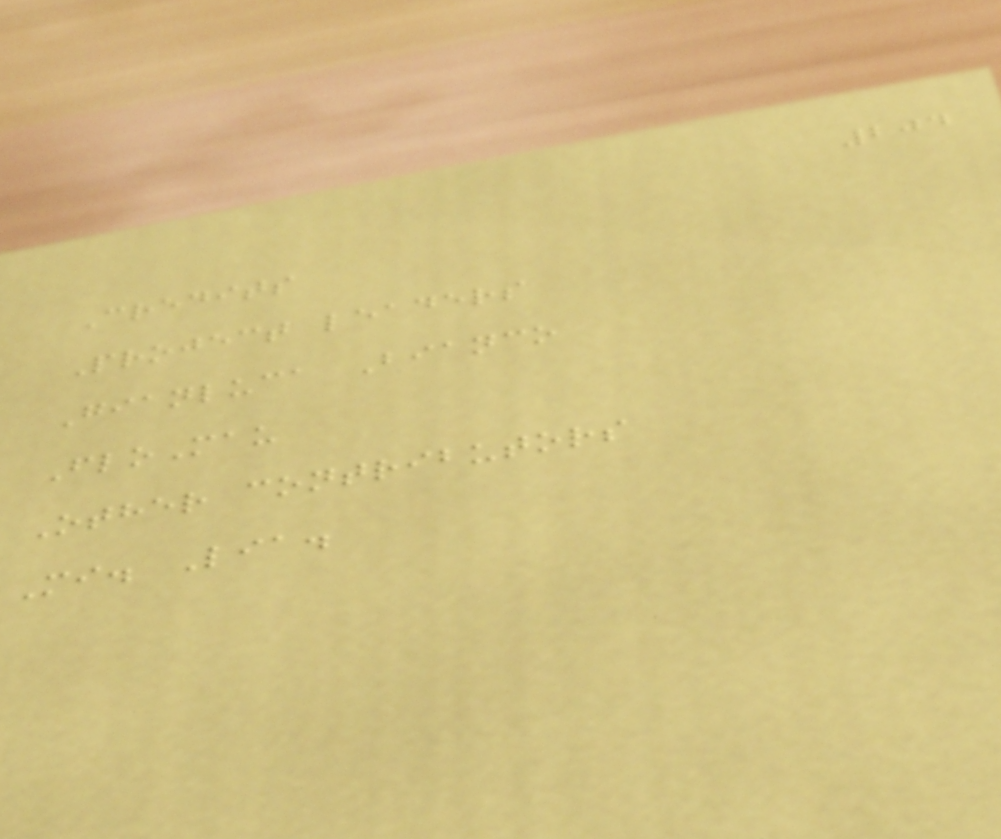204
Credits
Project leaders
Gianluca Bianco
FloMau
Other contributors
Mi. Lia.
